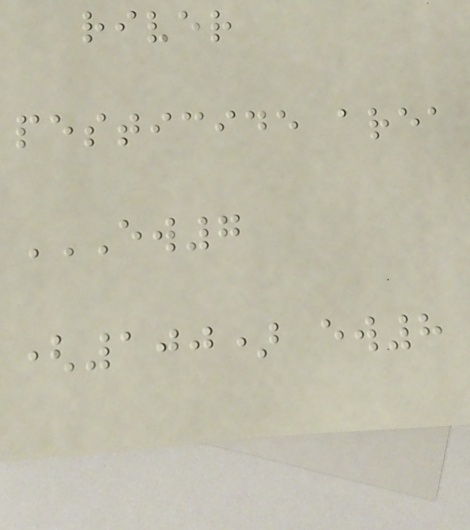river
pesticide area
EW7
(100) EW8
